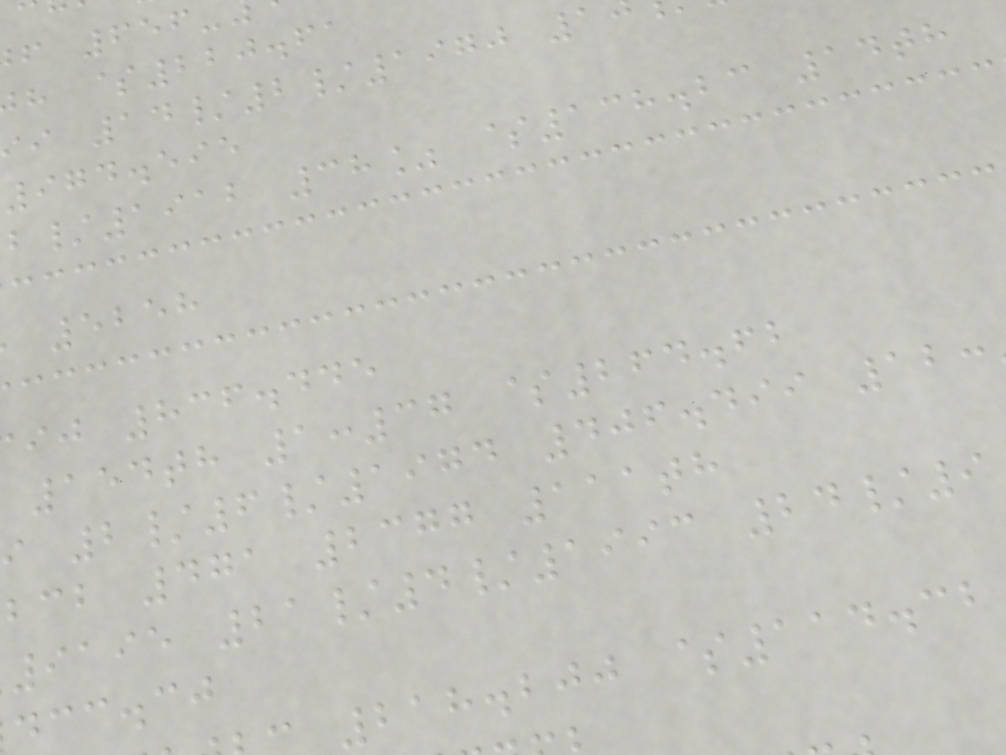f 656-
h $220.61
i 14/2/1970 1
974.595
/1912 38% $138.23 14th
5258
ij 836.445
154th 1:37 $264.62
i 2/6/1974 406.499 12:
bcb 471 2377 111th
9195 21/4/1993 24/9
dcc.cj
218.200 $114.32
